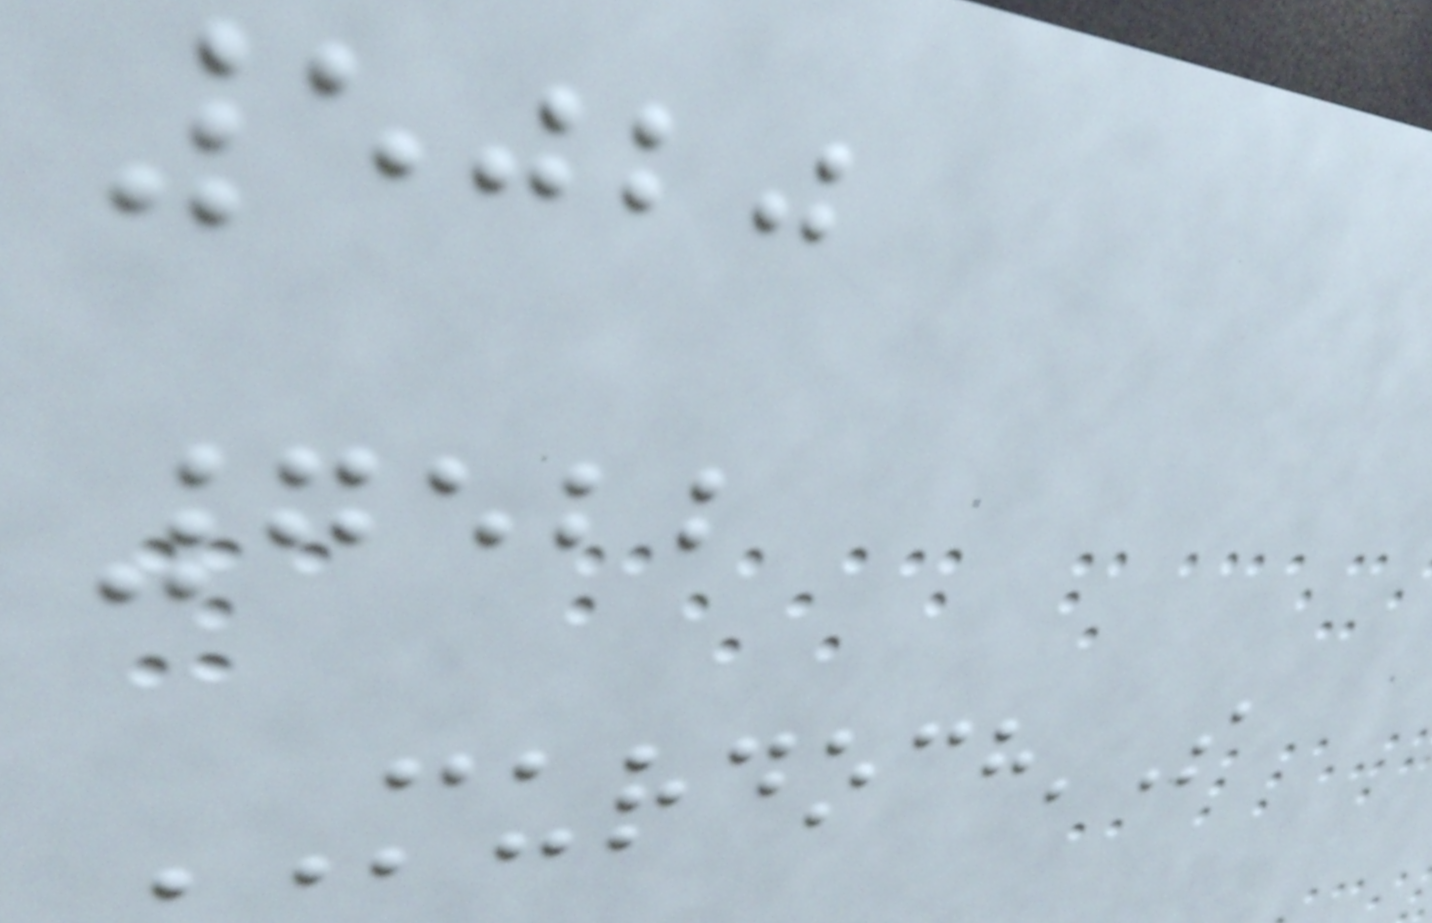5020
7522
MURDOCH'S
